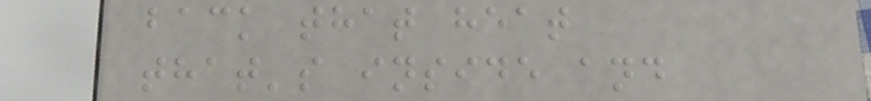back that heat
that's inside and
